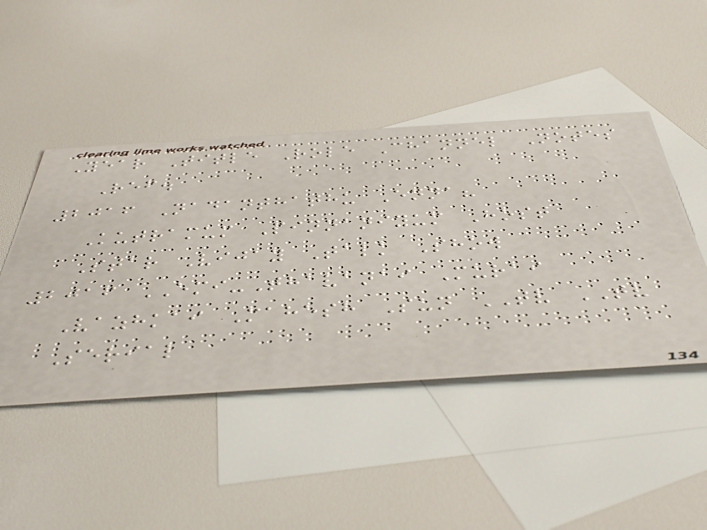Year Title Role Channel Notes
Ref.
2016 Nadanthathu Enna?
Kutramum Pinnaniyum Host
Star Vijay Talk Show
2016 EMI-Thavanai Murai
Vazhkai Mahesh Sun TV TV
Serial
